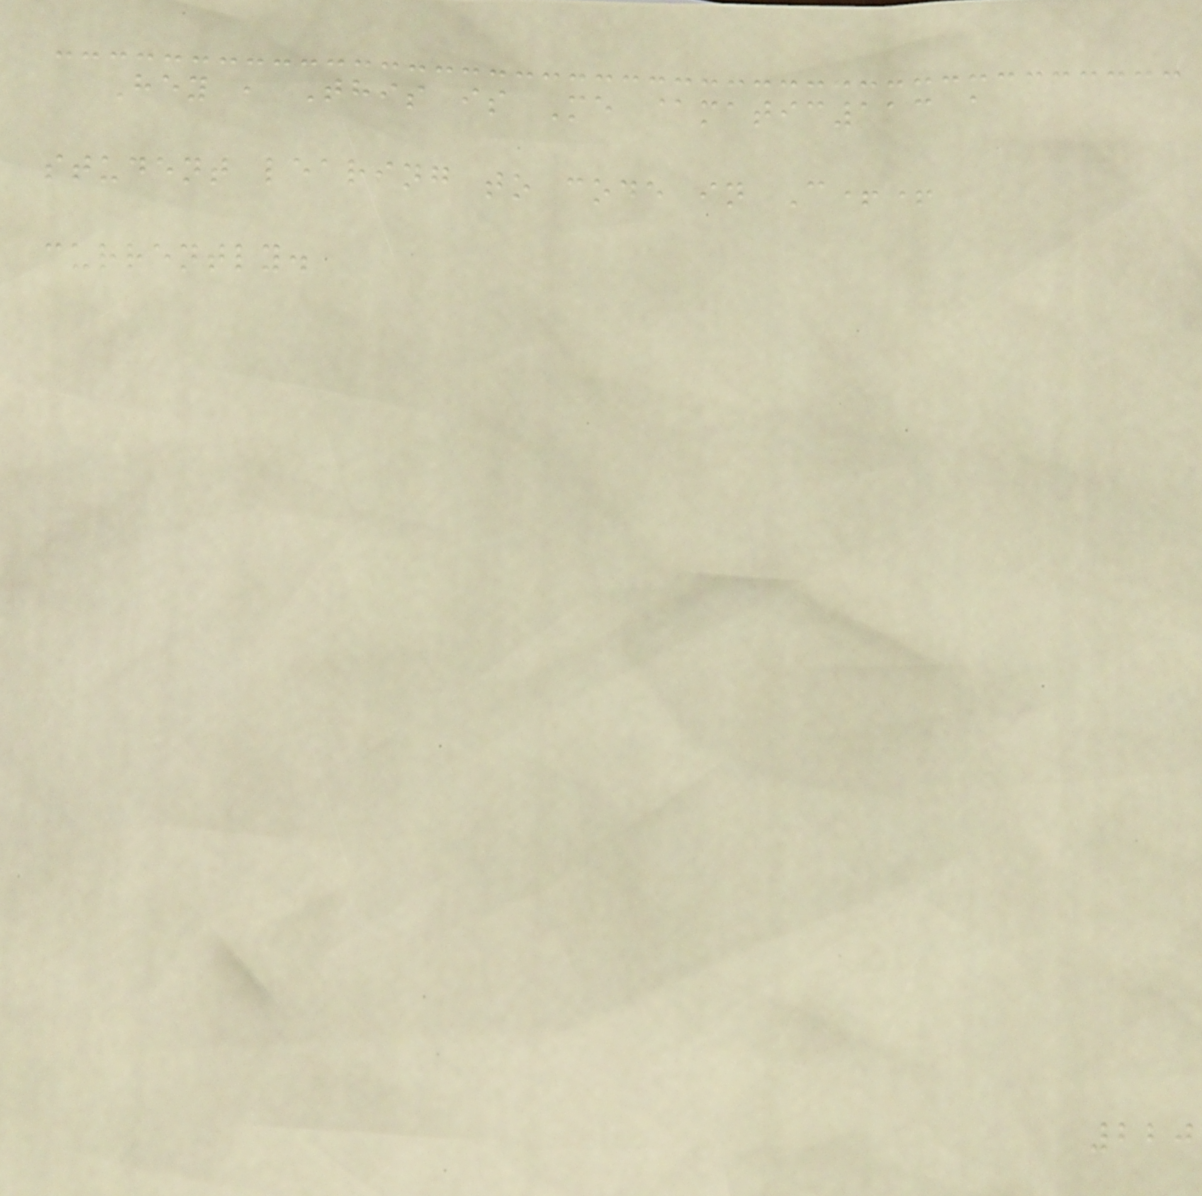Hey , This is Me @matic113 a
student learing to code in C++
currently.
220
